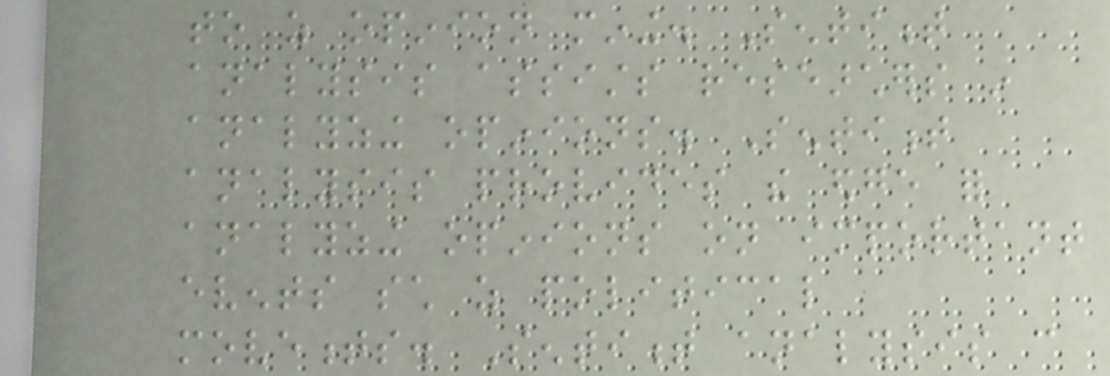to as opinion mining. Sentiment
analysis assists researchers in
analyzing opinions. Sentiment
analysis provides the edge for
analyzing opinions on important
events such as political
movements. Sentiment analysis can
